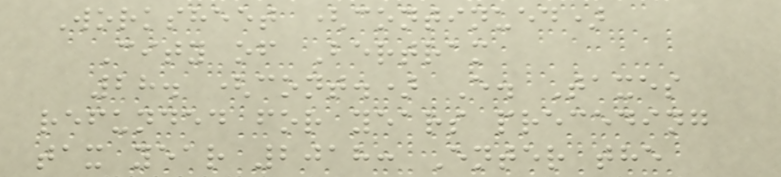Worksheet (continued)
City of Bertram
28. (cont.) E. Taxes
refunded for years preceding
tax year 2018: Enter the
